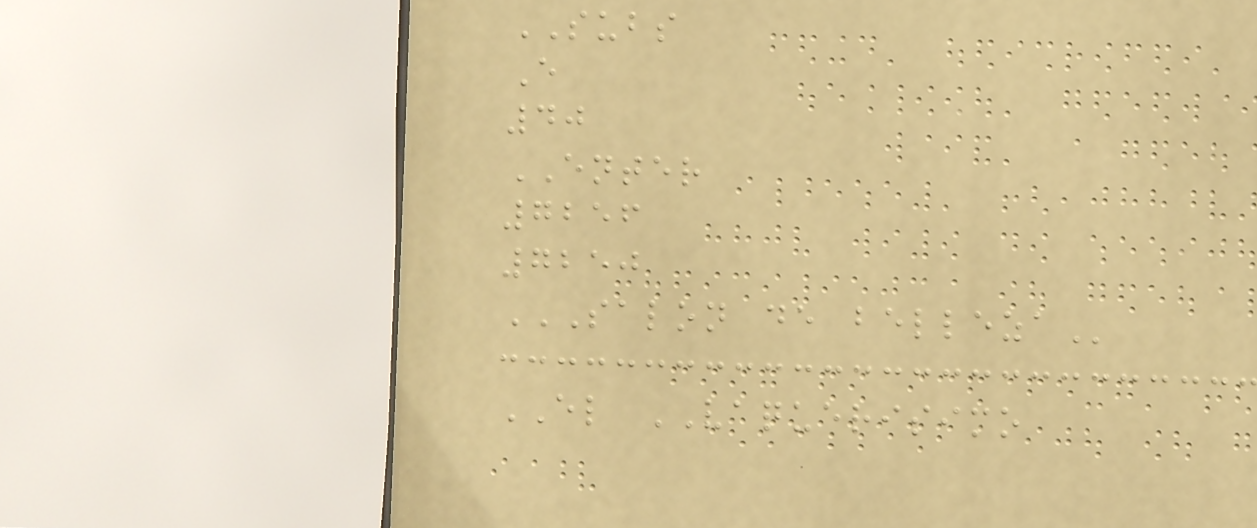SUBS
E
40
ENTER
7256
7250
SALON DE BELLEZA
EL VAQUERISIMO
